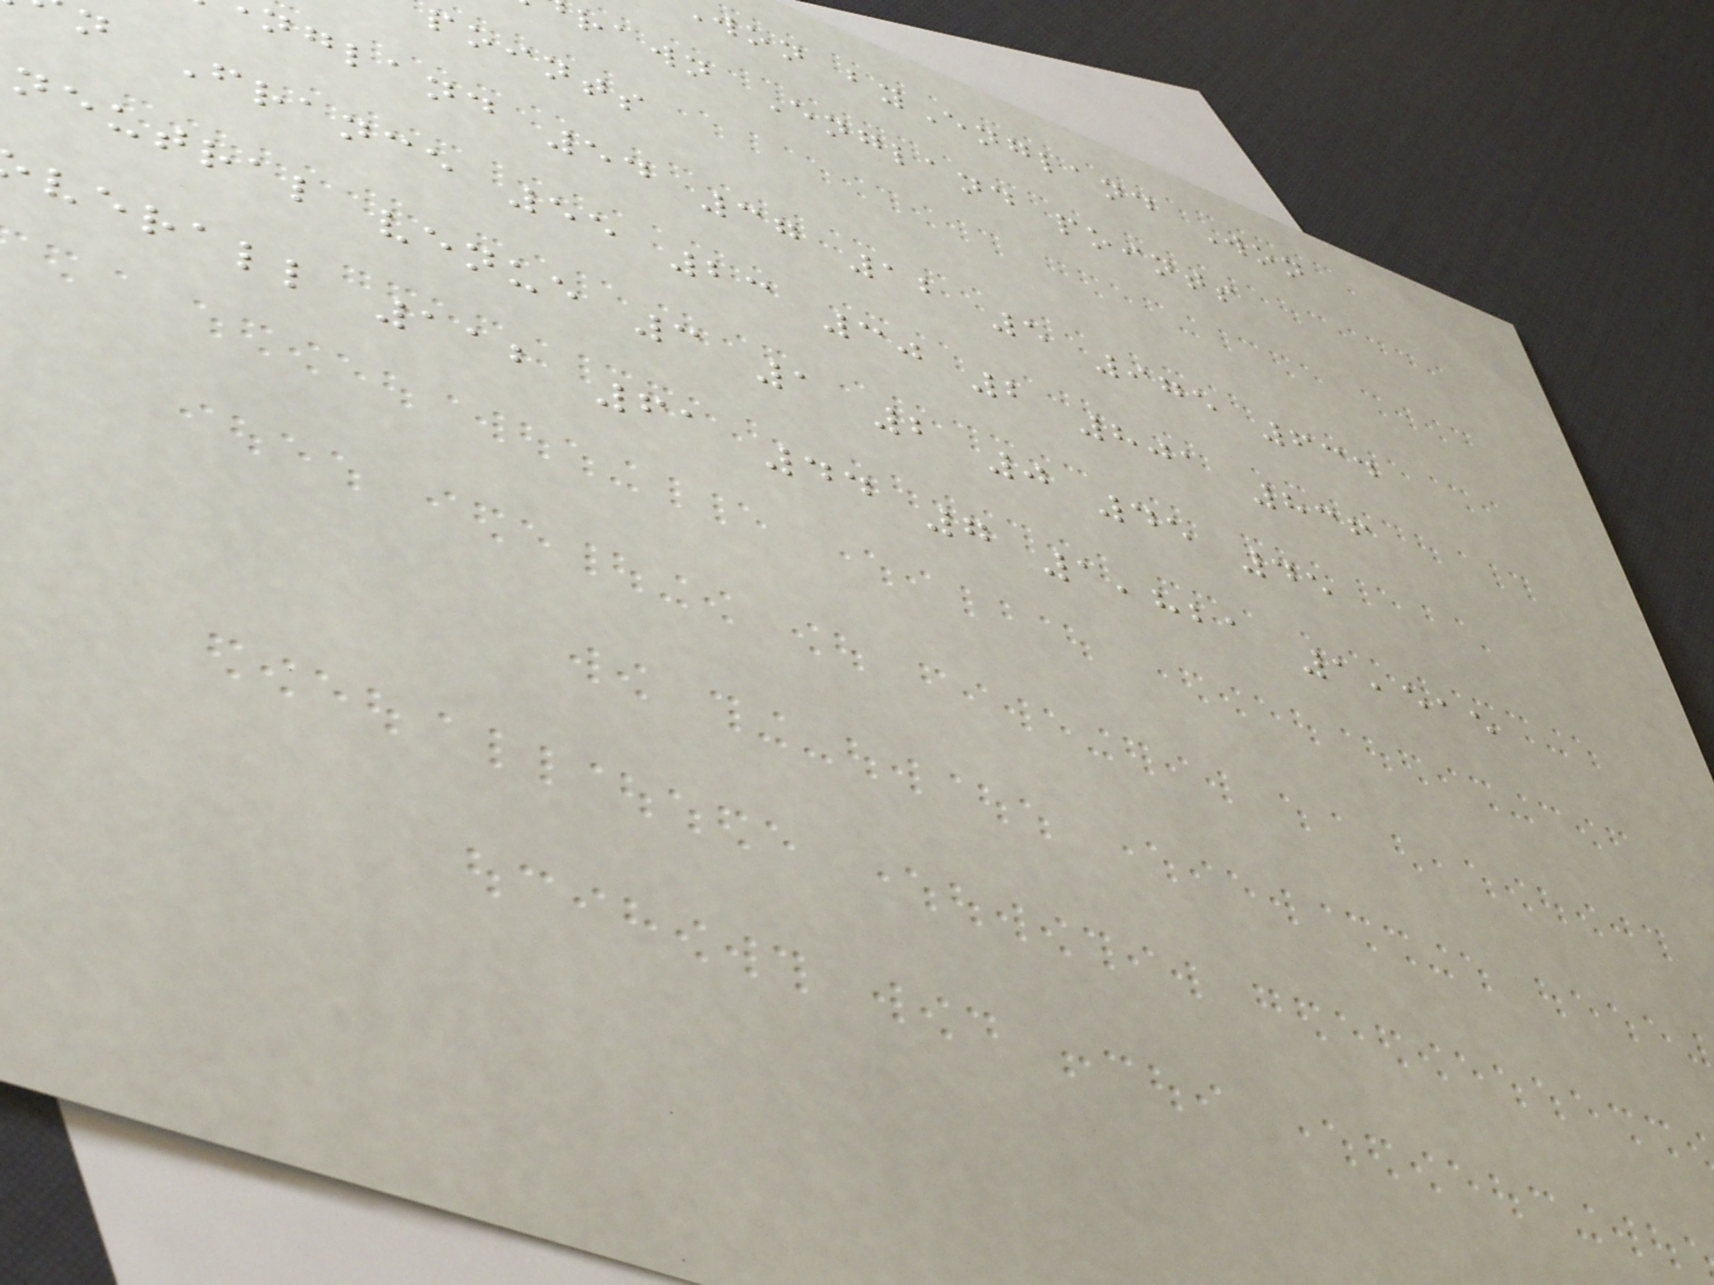won byEngland Won
rawn England points
points
ngland 54 37 12 5 975 634
n France 55 23 30 2 801 836
neutral venue 3 1 2 0 45 45
verall 112 61 44 7 1,821 1,515
